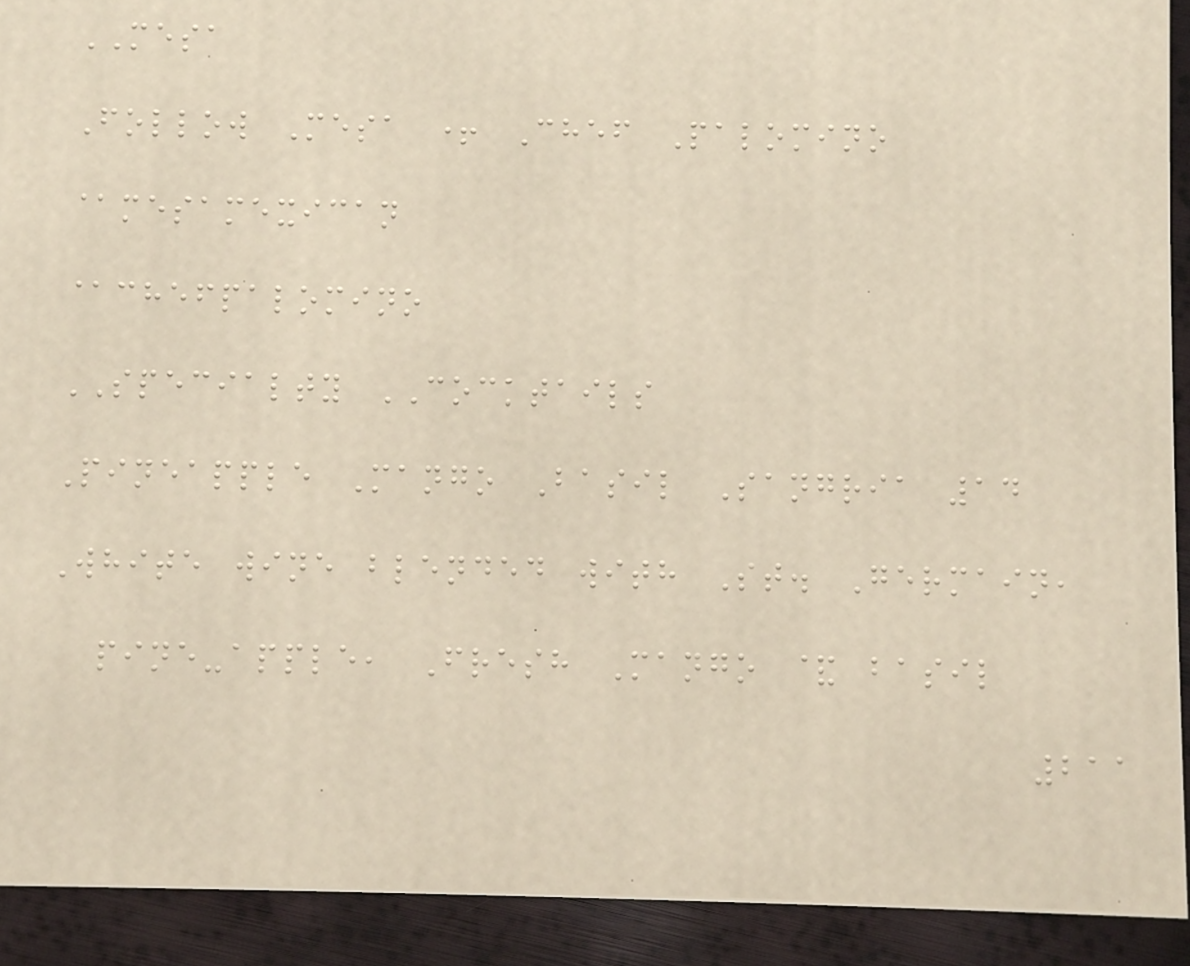MESA
Follow Mesa + Chef Palomino
@mesamexican
@chefpalomino
SPECIALTY COCKTAILS
Pineapple Mango Basil Sangria 14
White wine blended with St. Germain,
pine-apple, Fresh Mango & basil
211
